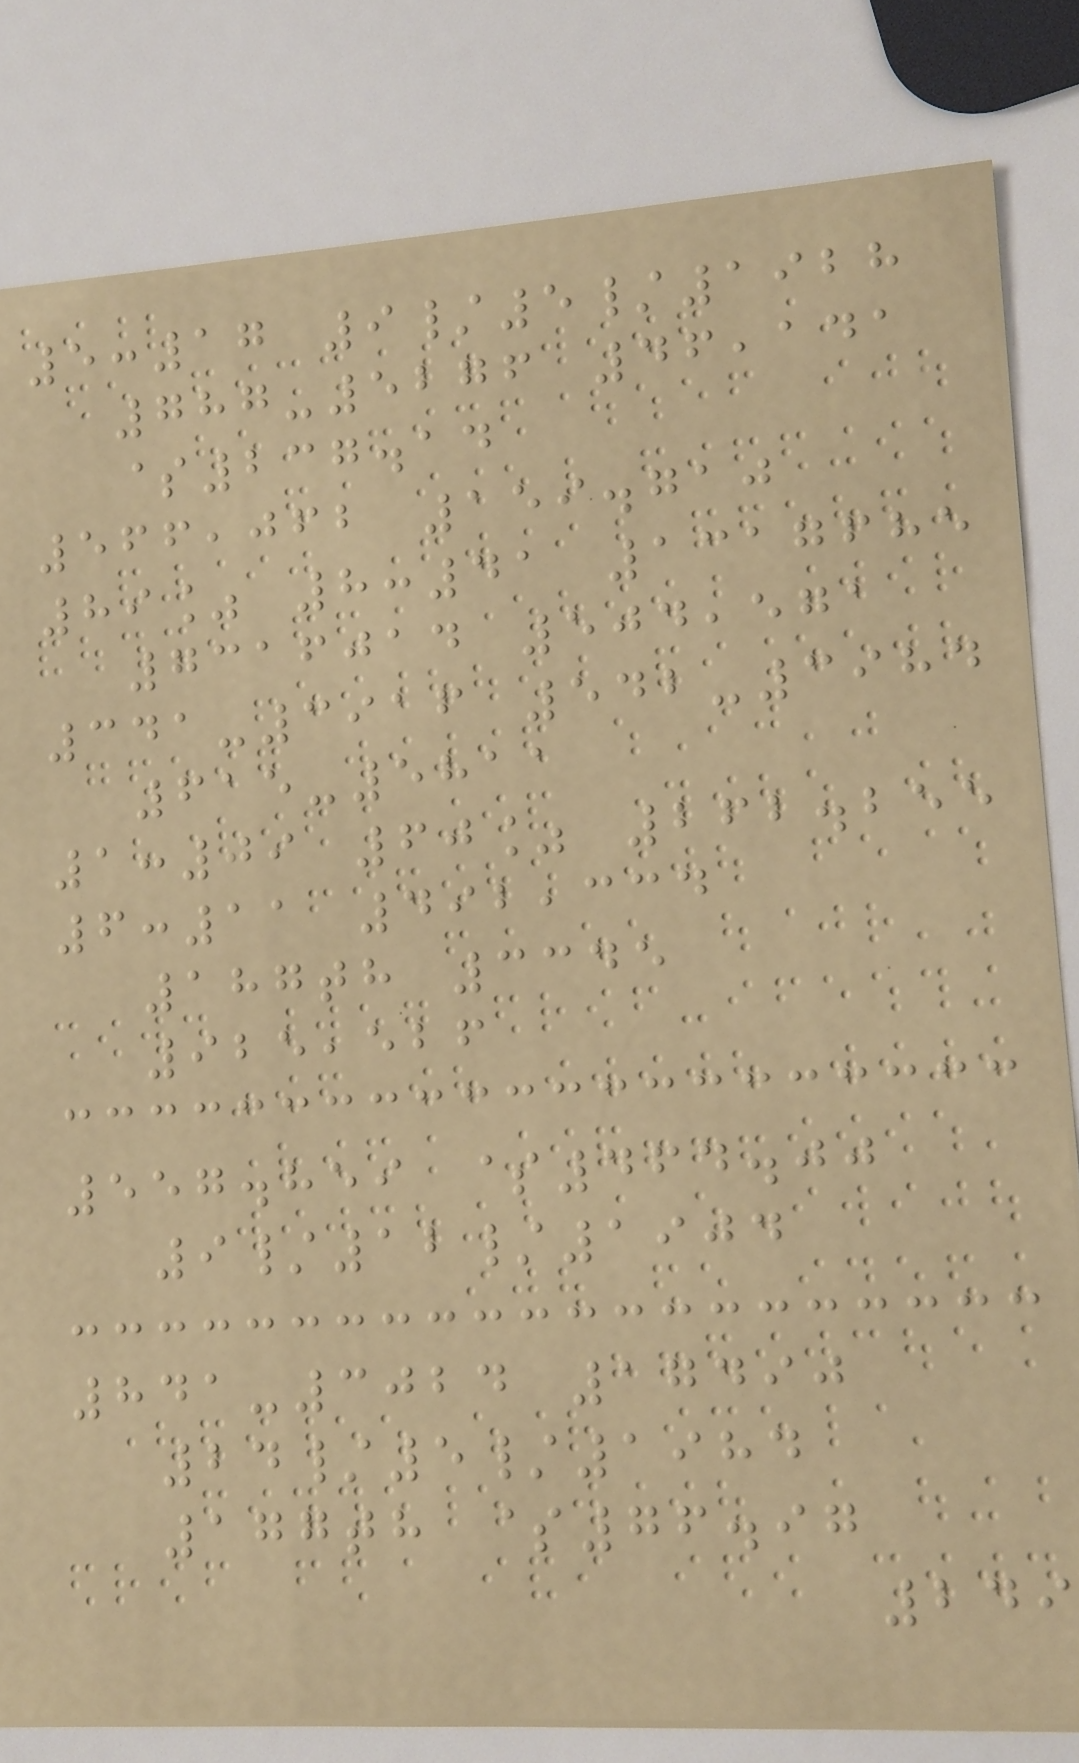5:17 9/5/1928
787-5276 46,141
$237.14
566,062 159.710
89% 8:41 1317685
7316014 504,571
341-3916 542-3984
615-5811
1:09 60% 262.255
6:11 492,334
187th 3345
925,526
557.859 $464.00
9/12/1904
841-3024 17490
24/5/1984
177th $76.97
249
